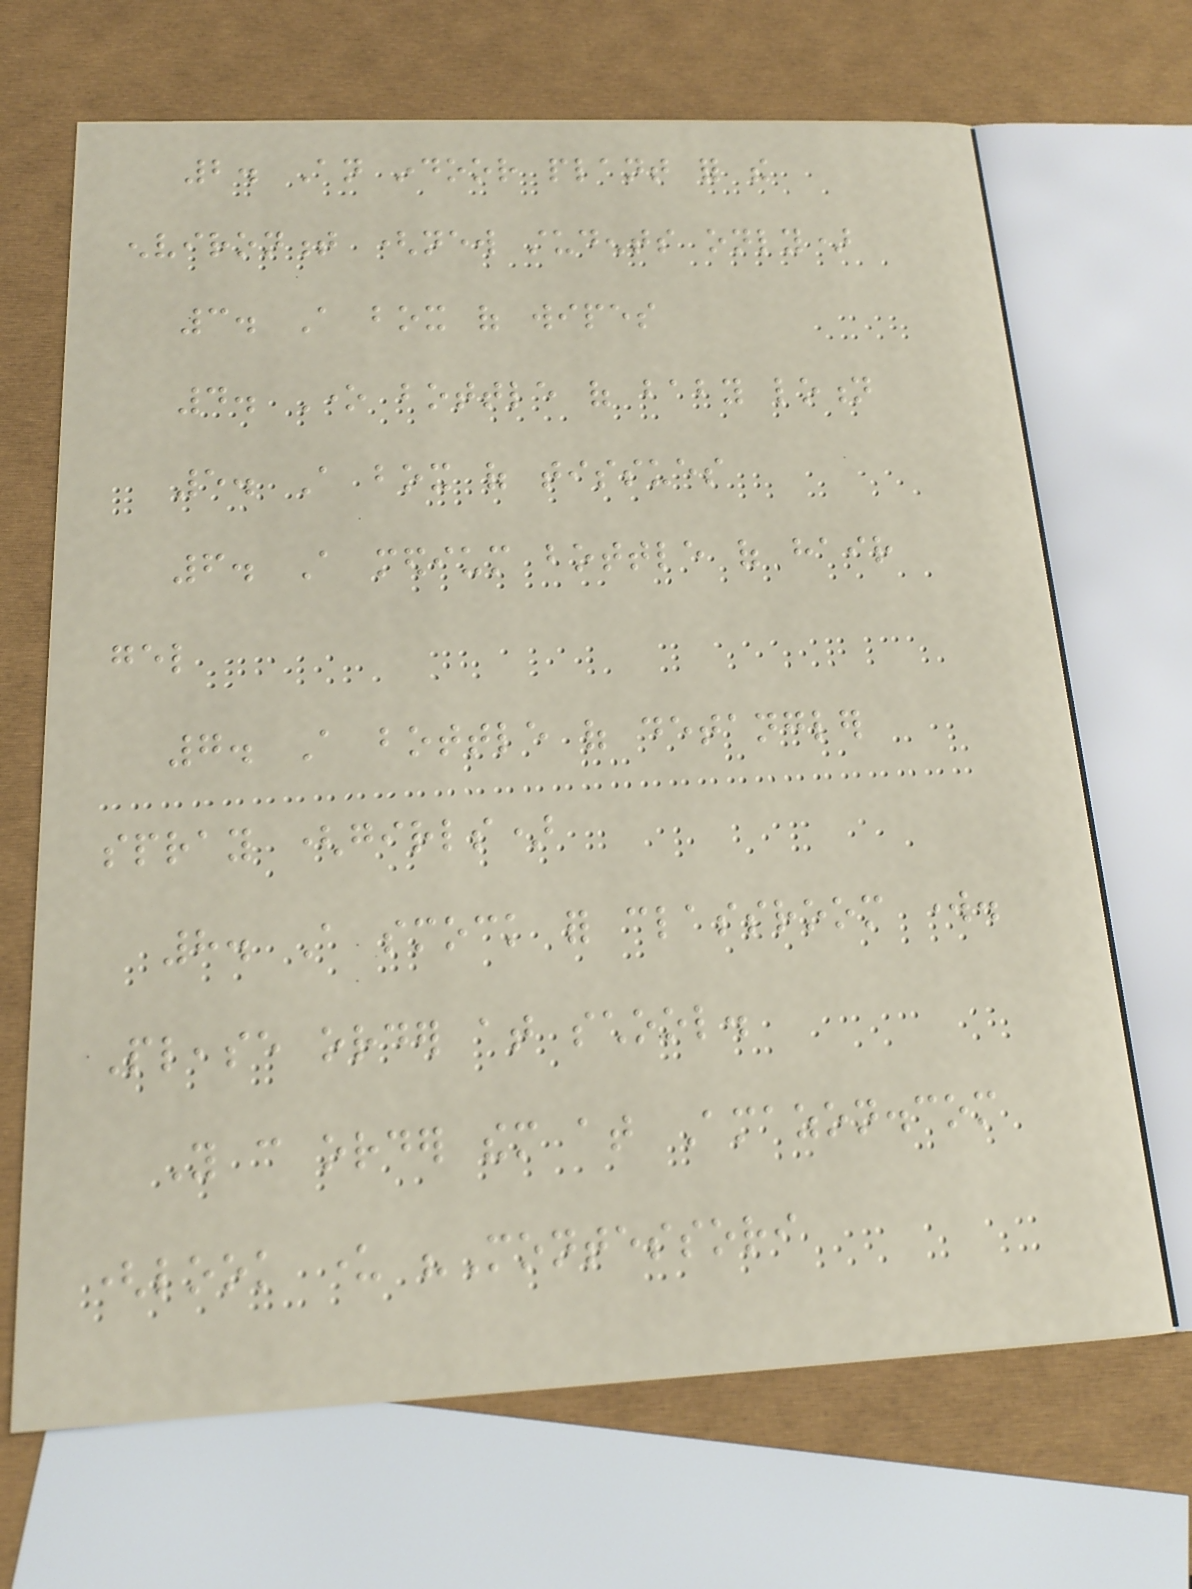2. An indoor plant for the
environment (new students only)
3. A box of wipes
4. One bottle of baby lotion
5. A box of tissues
6. A medium bottle of hair
gel
7. A bottle of detangler
spray (girls)
8. A smock for classroom work.
Please order at school.
You can order them at Amazon.com
(look under "Montessori
